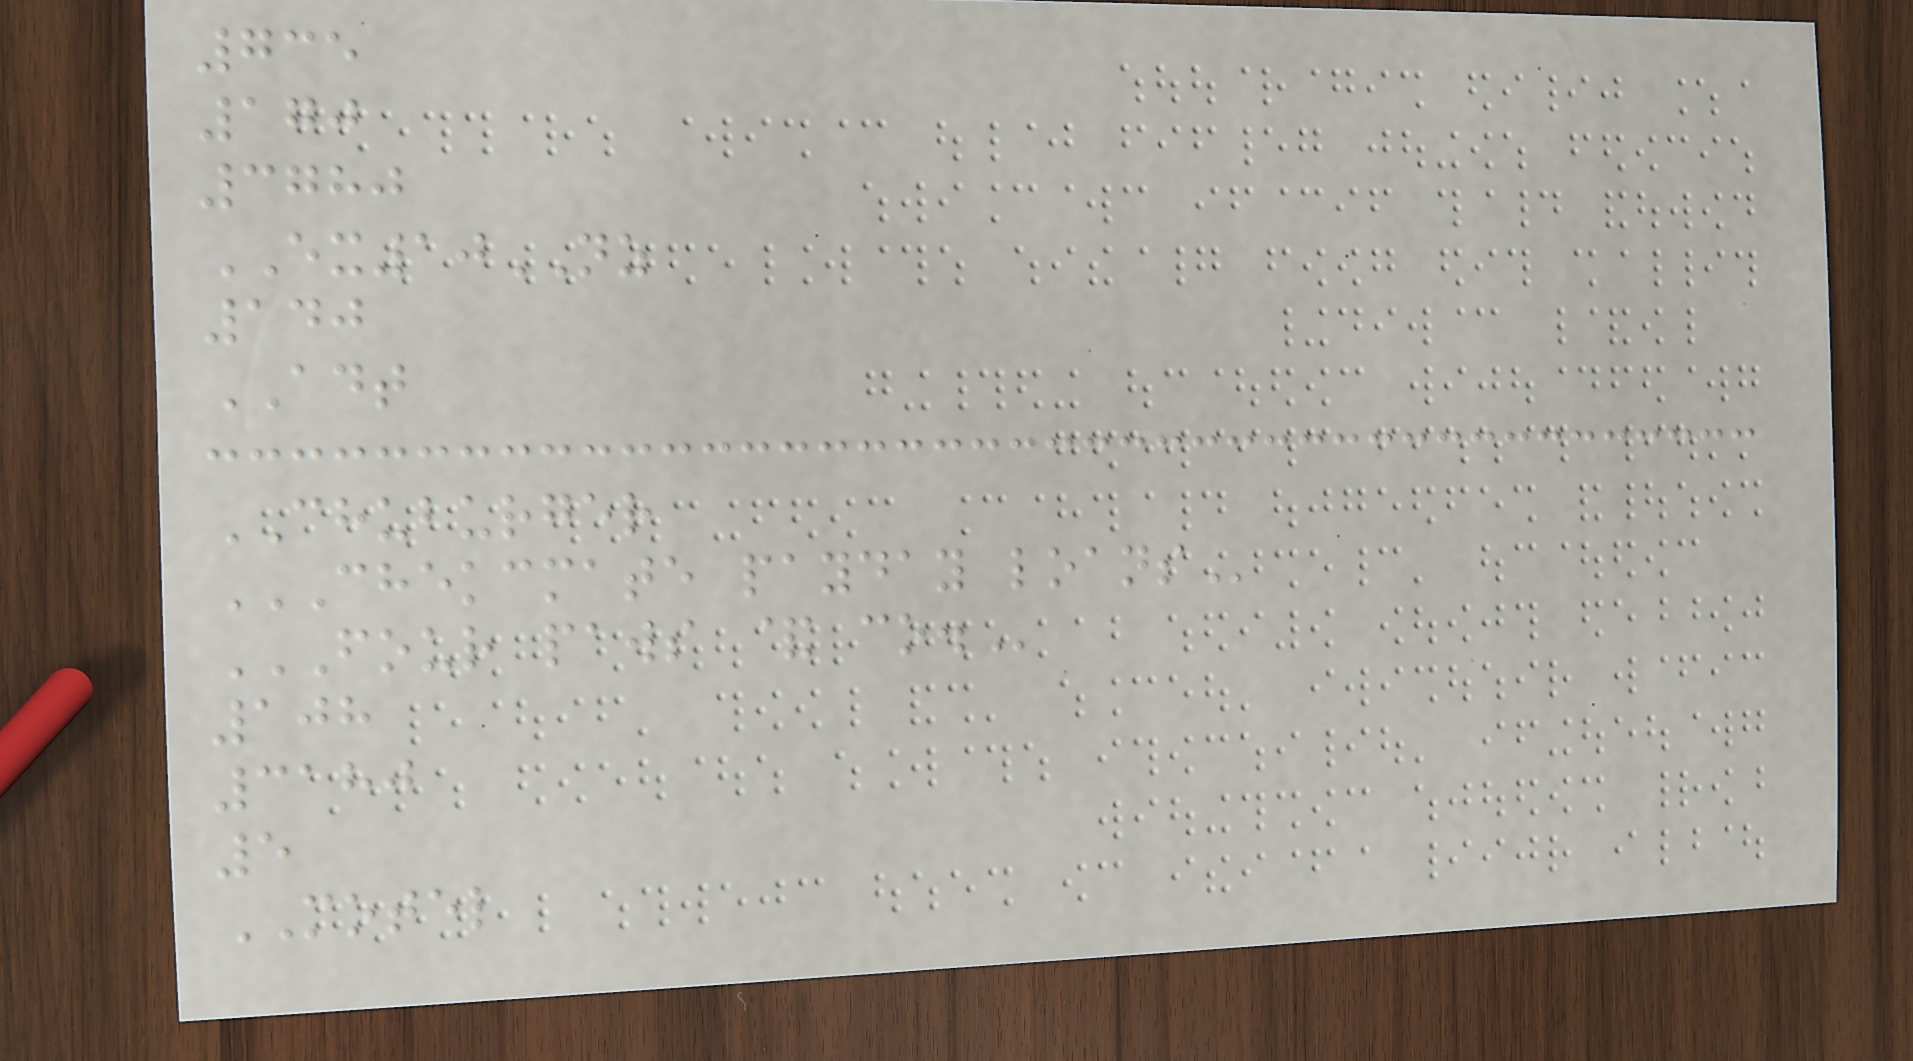735
170
3780
EX10NZ
140
ADT
CHUBURGER
CHEKCMATE PAYDAY LOANS
FOUR PAWS & CO.
108
3180
5
MOTEL
